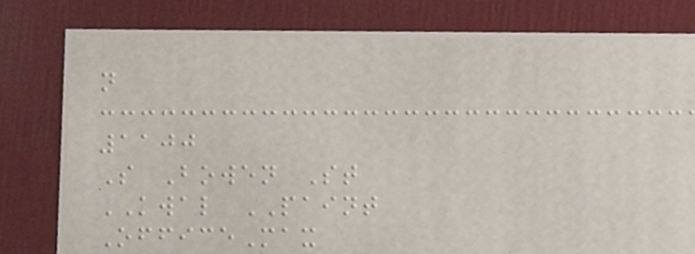n
1100
S Bowen St
KWAL PAINT
OfficeMax
